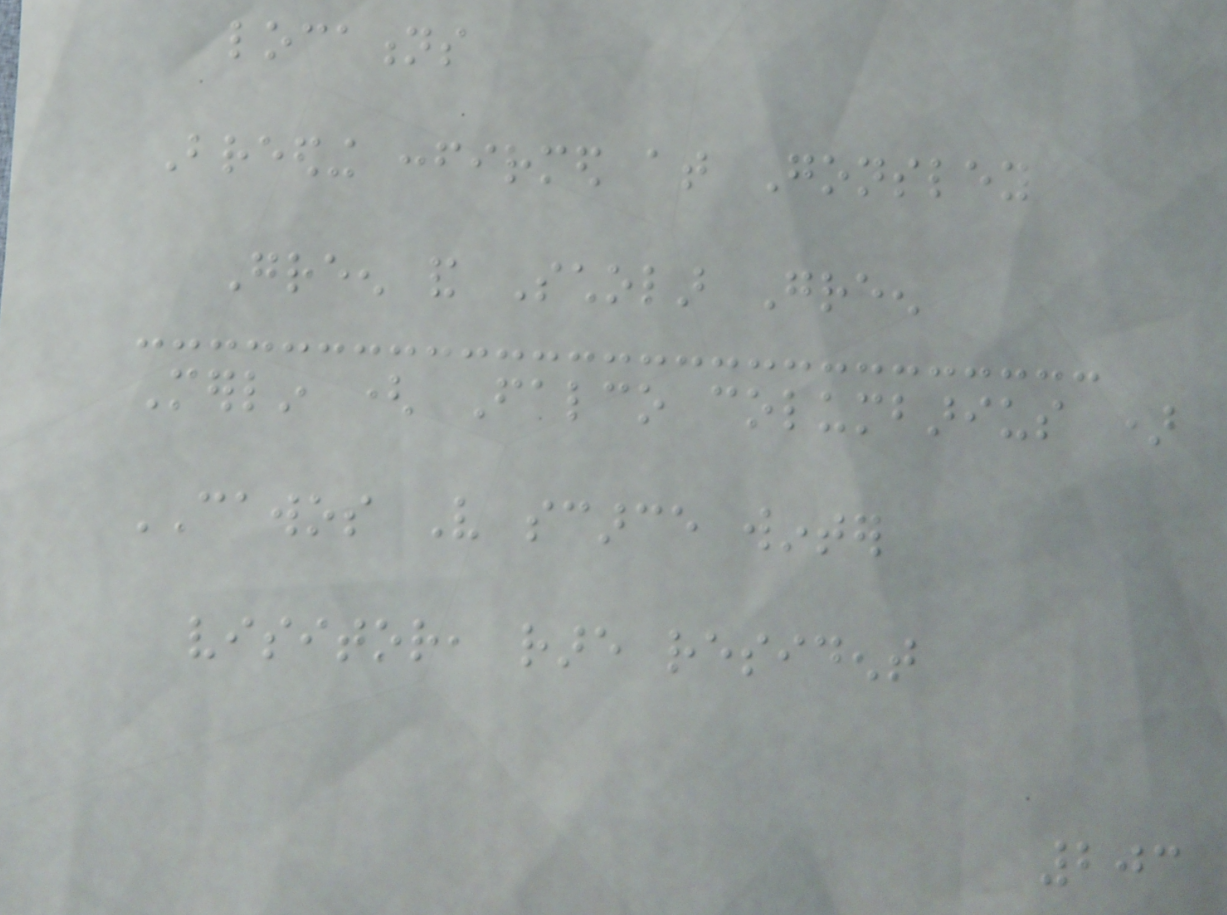locations
Breeding confirmed at Gonsley
Green and Scholar Green
Merlin ( Falco columbarius )
CAWOS Very scarce winter
visitor, rare resident
203
